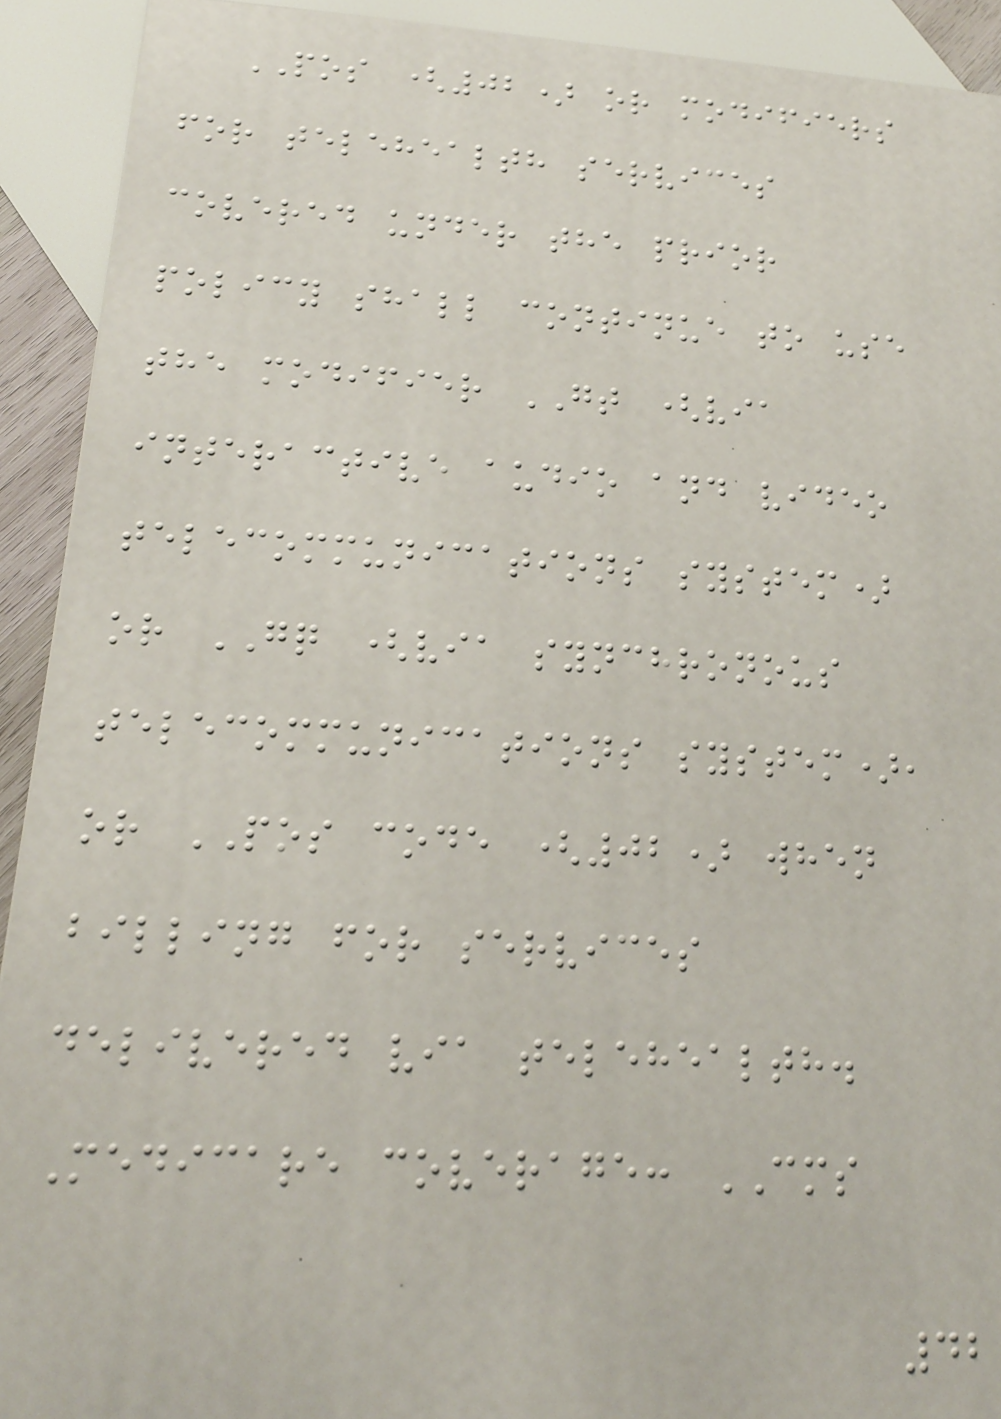POS (02) or modifiers
for telehealth services
covered under the prior
policy shall continue to use
the modifier GT (via
interactive audio and video
telecommunications system)
or GQ (via synchronous
telecommunications system),
or POS code (02) when
billing for services
delivered via telehealth.
Medicare coverage: CMS
42
